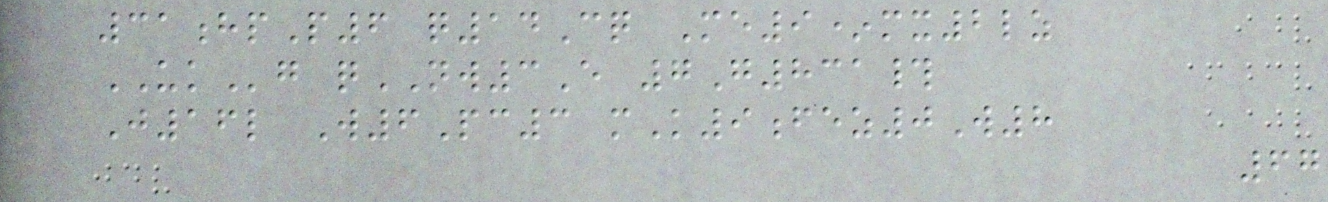31hpP6 q14Cq Me9*mx2lz
UKg qNW3E 7G831#
J16l W6Pc3 mK9fez0W8
67
